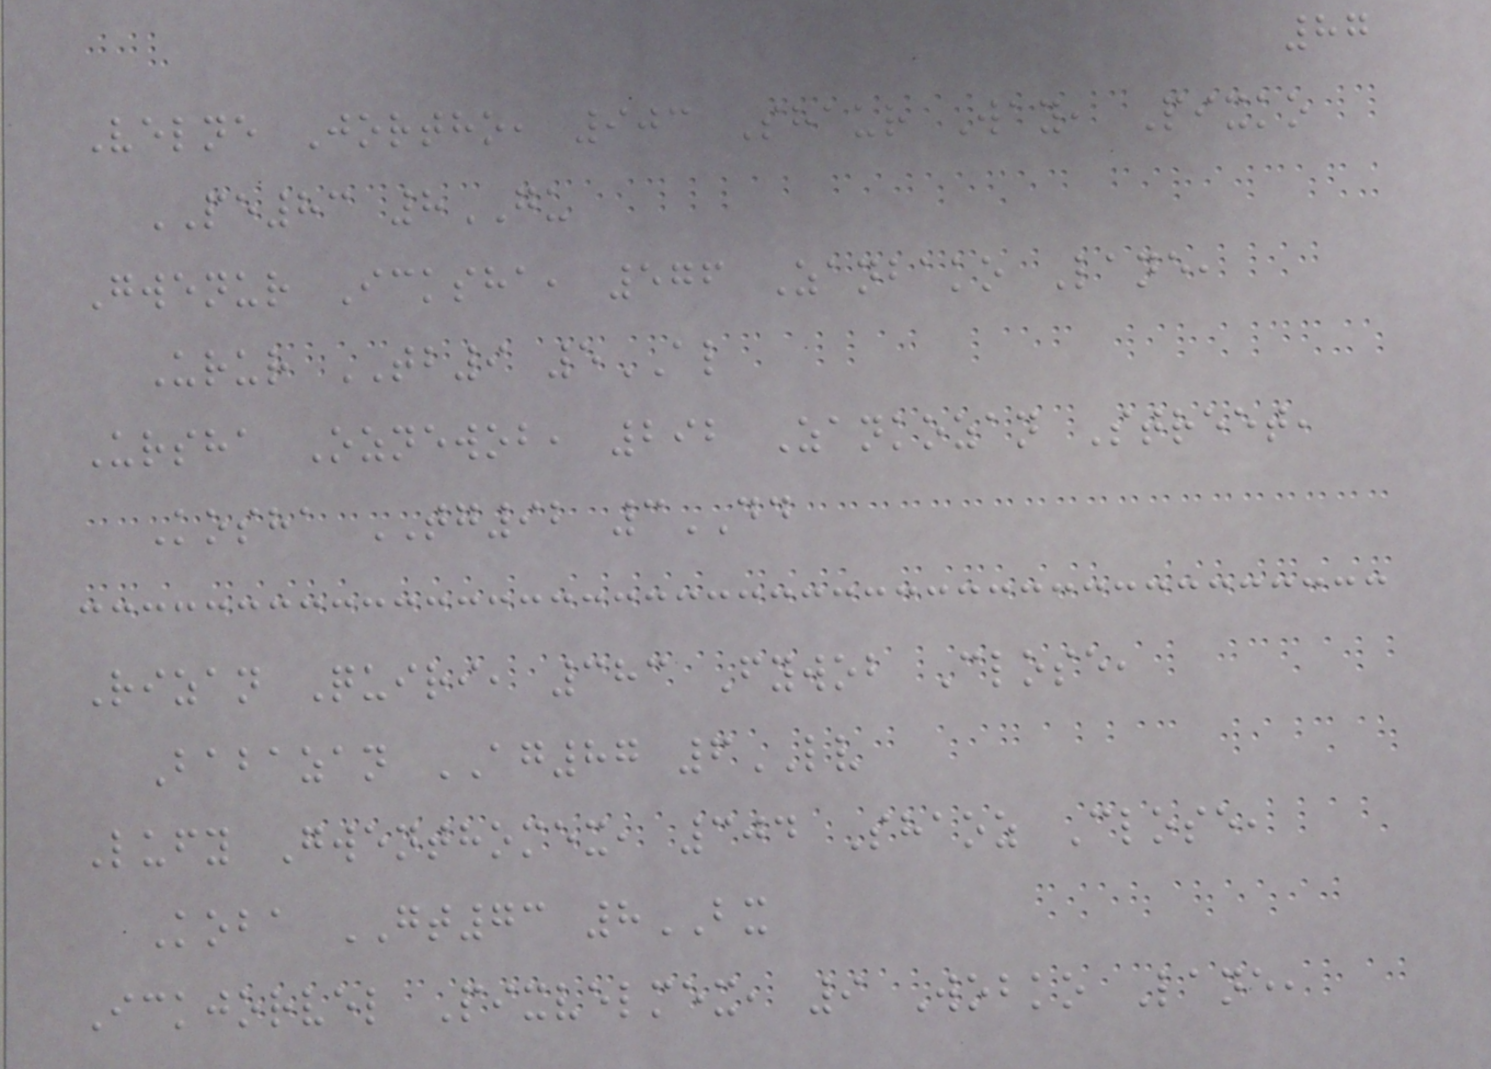87
Velne Jortho, 903 Shaur Way, Pixko
PE83 8GU
Gwenur Icksha, 576 Zanbako Lane,
Urur TB9 5AL
Ursha Oznewob, 292 Zankozan Street,
Kosha TG92 3DD
Rizan Quiri, 383 Fywob Close,
Babazan AG87 6LV
Lufy Gwenthomex, 304 Shaoz Close,
Koba GT73 8BX
Ickjorvel Pixvelmex, 9 Wobko Lane,
